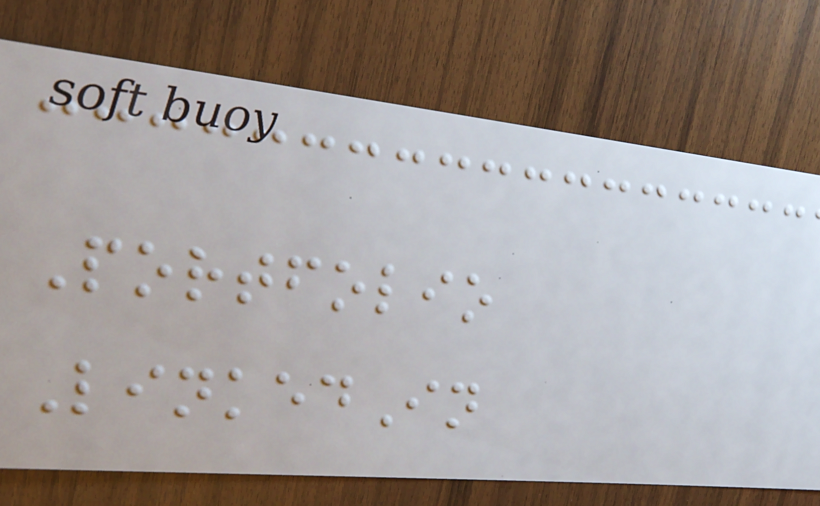Portfolio
LinkedIn
